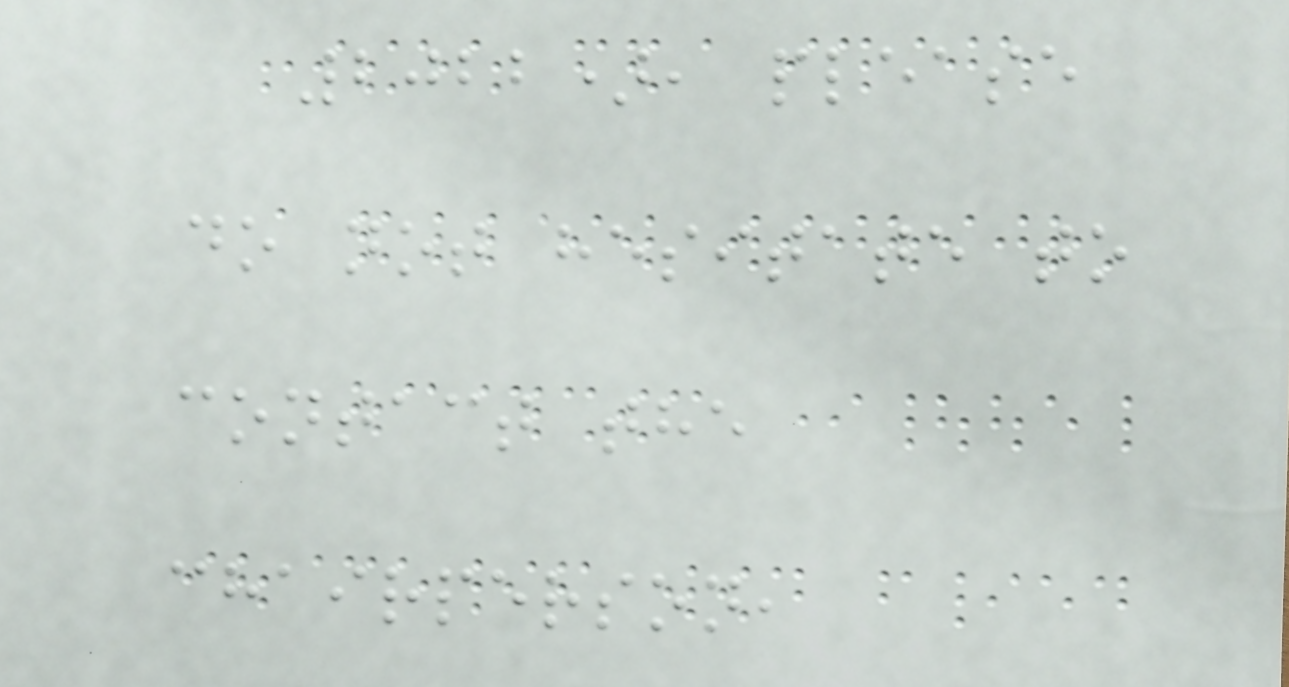2022), please
do not hesitate to
contact the
chairperson,
